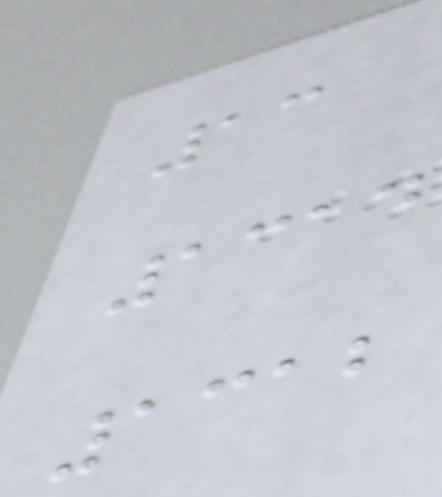13
1314
1312
